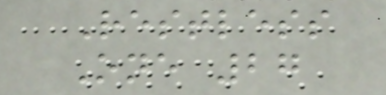Restless
One 27
